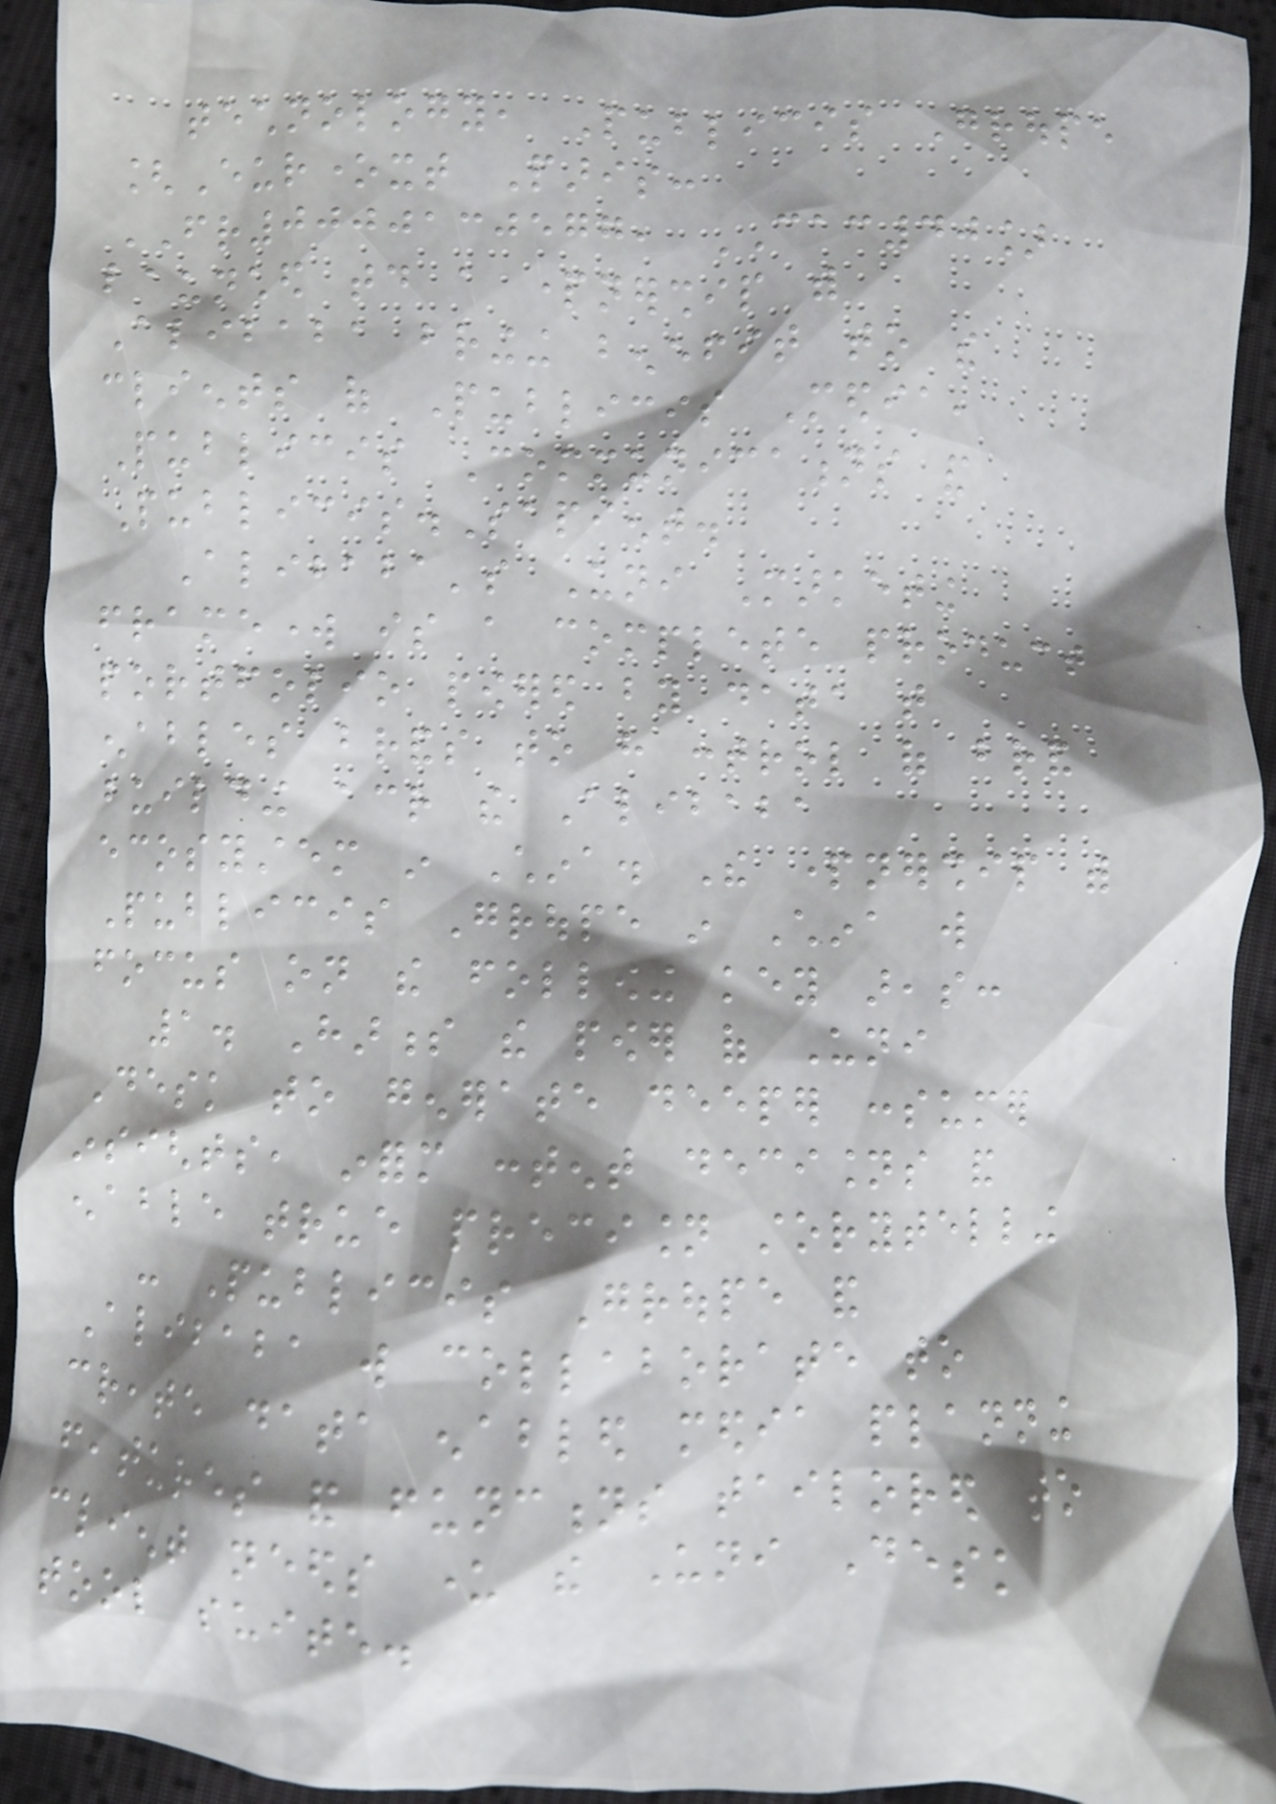technology, Publicis Groupe
[Euronext Paris:
FR0000130577, CAC40]
launched today a partnership with
Alibaba bringing benefit to the
clients of Publicis Media,
Publicis Communications and
Publicis.Sapient.
Alibaba's Uni Marketing
framework is a complete product
portfolio powered by data that
enables brands to have control of brand
building across the Alibaba
ecosystem in China. The partnership with
Publicis Groupe in China will
focus on the following key areas:
1. Harness the power of Uni
Desk to generate deeper consumer
insights, inform content decisions and
enable true precision storytelling
- Publicis Groupe and
Alibaba will collaborate to
create data enabled media planning
features and functions tailored to
client needs under the Uni Desk
tool suite.
